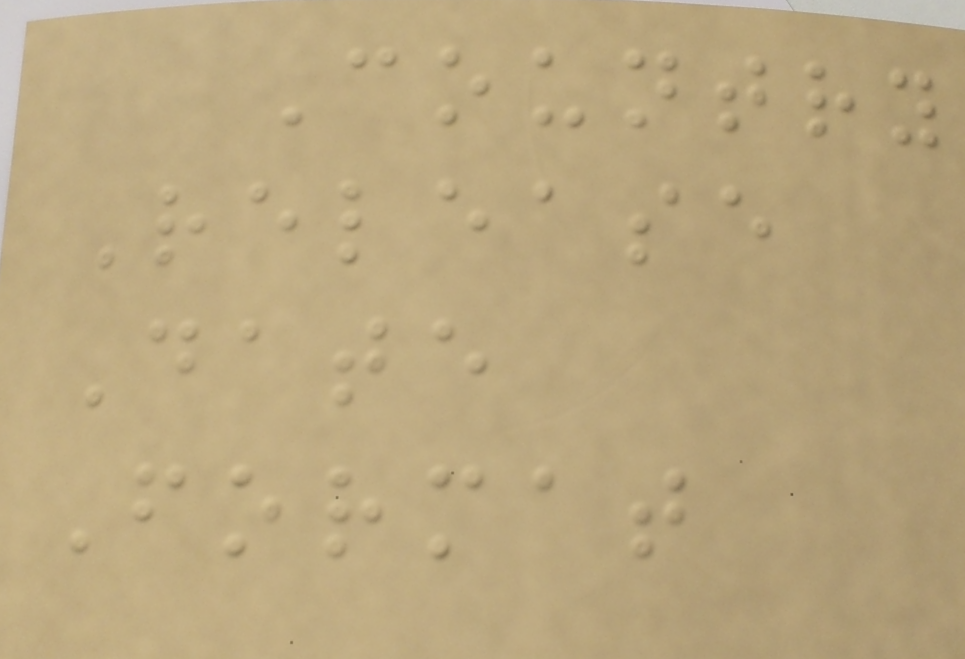Country
Release
Date
Format
